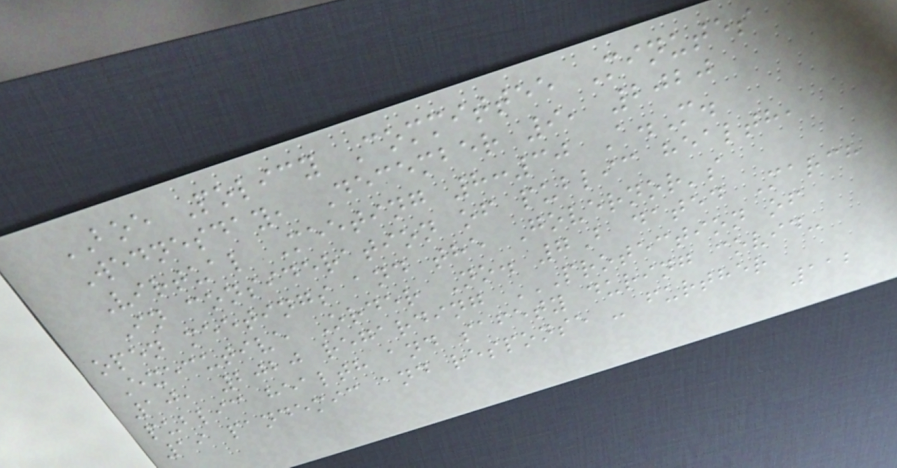BOE Policy Committee Minutes
Wednesday, December 9, 2020
Virtual Meeting 8:30 A.M.
In consideration of public health,
open meetings and the Governor's
Executive Order No. 7B dated March
10, 2020 regarding PROTECTION OF
PUBLIC HEALTH AND SAFETY DURING COVID-
19 PANDEMIC AND RESPONSE - FURTHER
112
